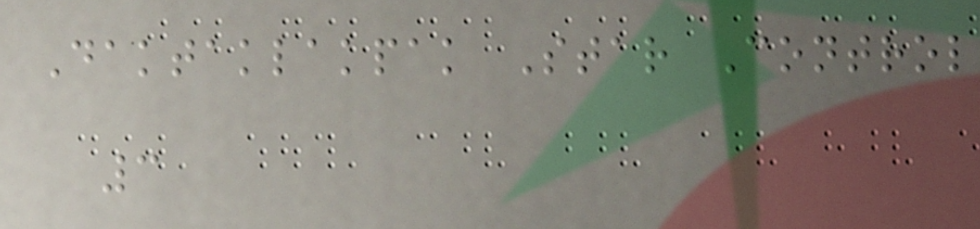Daktaklakpak Star Control
3
